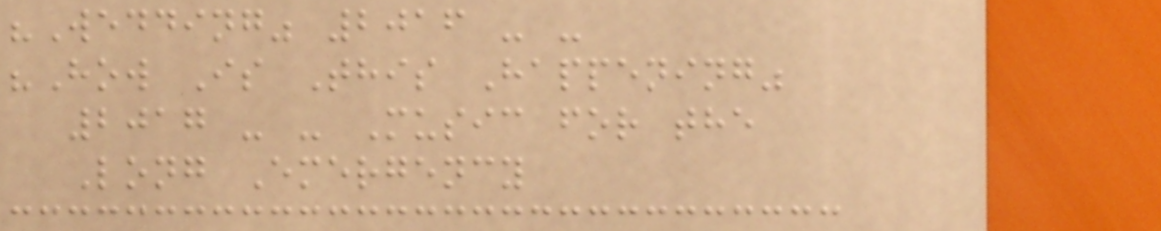"Wedding" 2016 - -
"How Is This Happening"
2017 - - Music for the
Long Emergency
